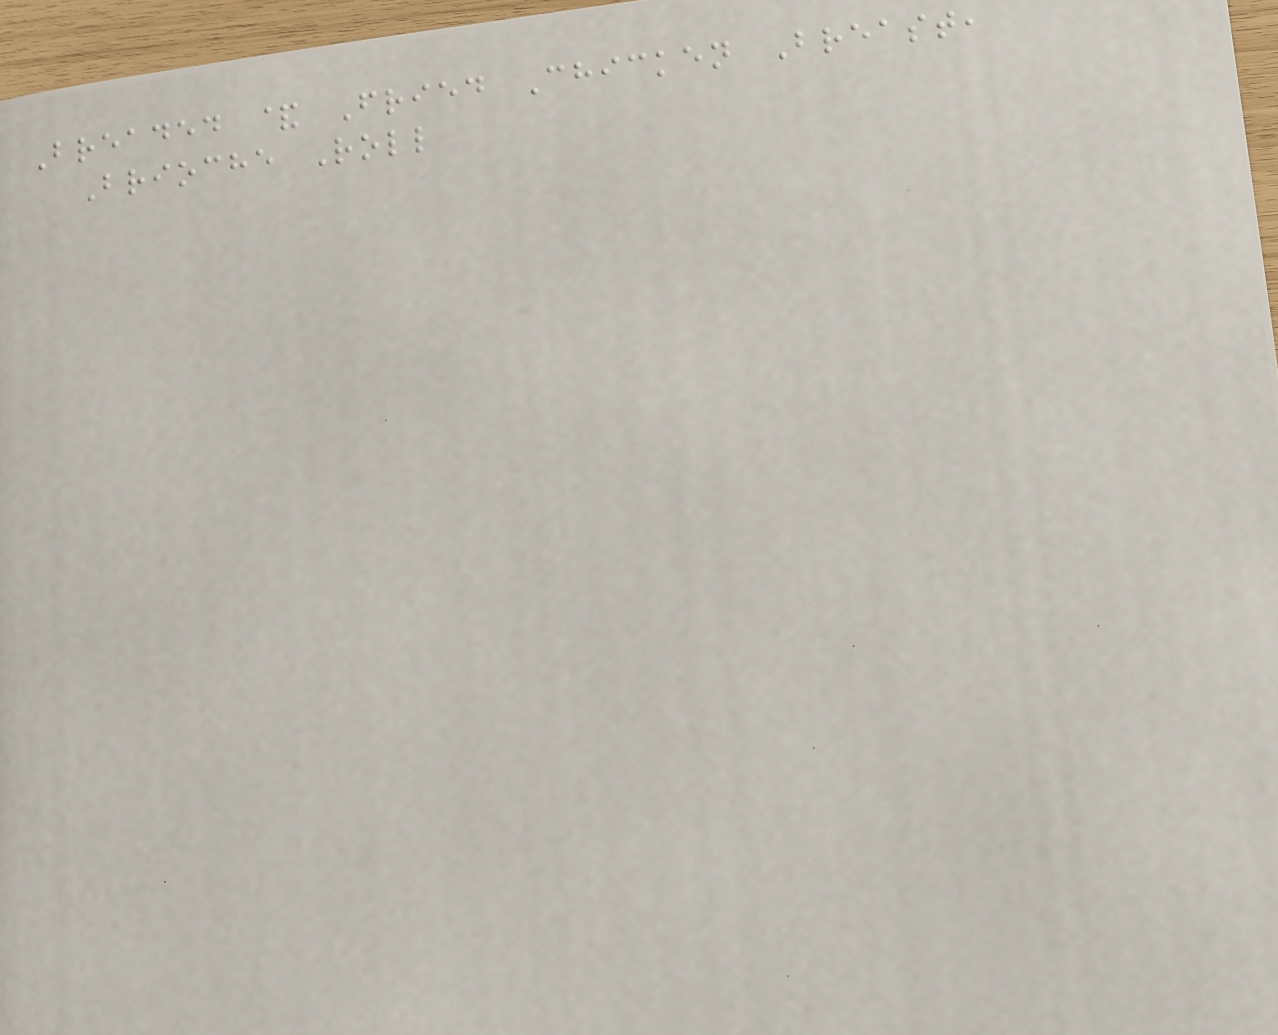Breaded & Fried Chicken Breast,
Brioche Roll
